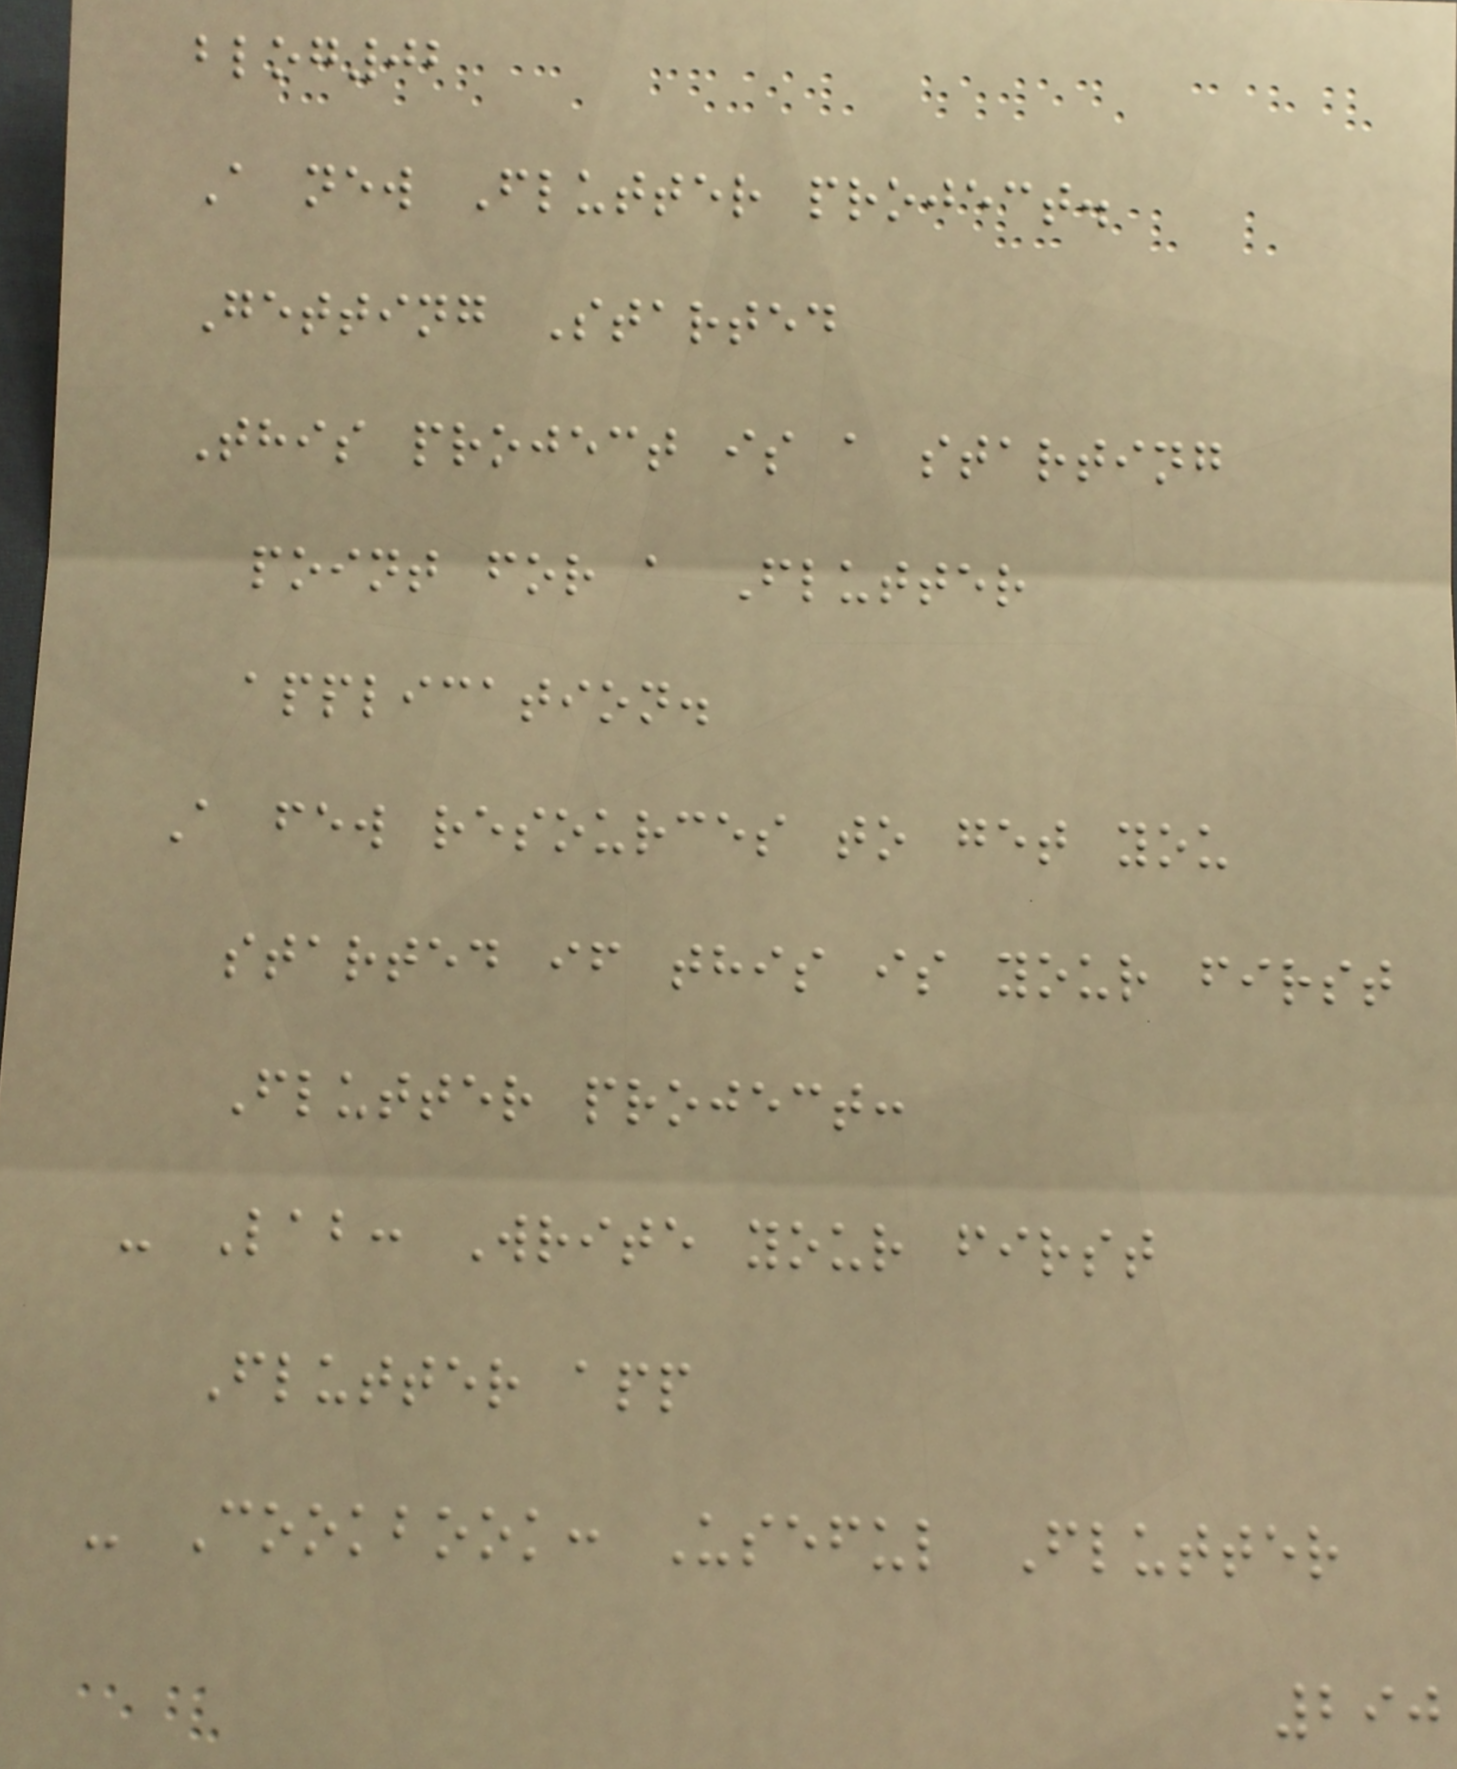blog02
A new Flutter project.
Getting Started
This project is a starting
point for a Flutter
application.
A few resources to get you
started if this is your first
Flutter project:
- Lab: Write your first
Flutter app
- Cookbook: Useful Flutter
290
